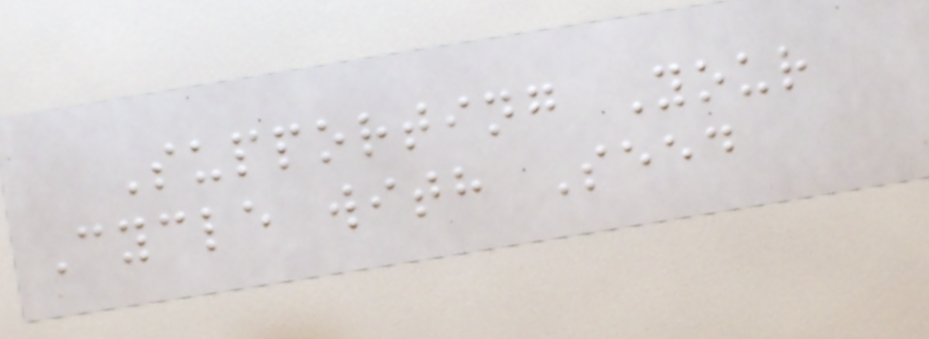Supporting Your
Cycle with Seed
